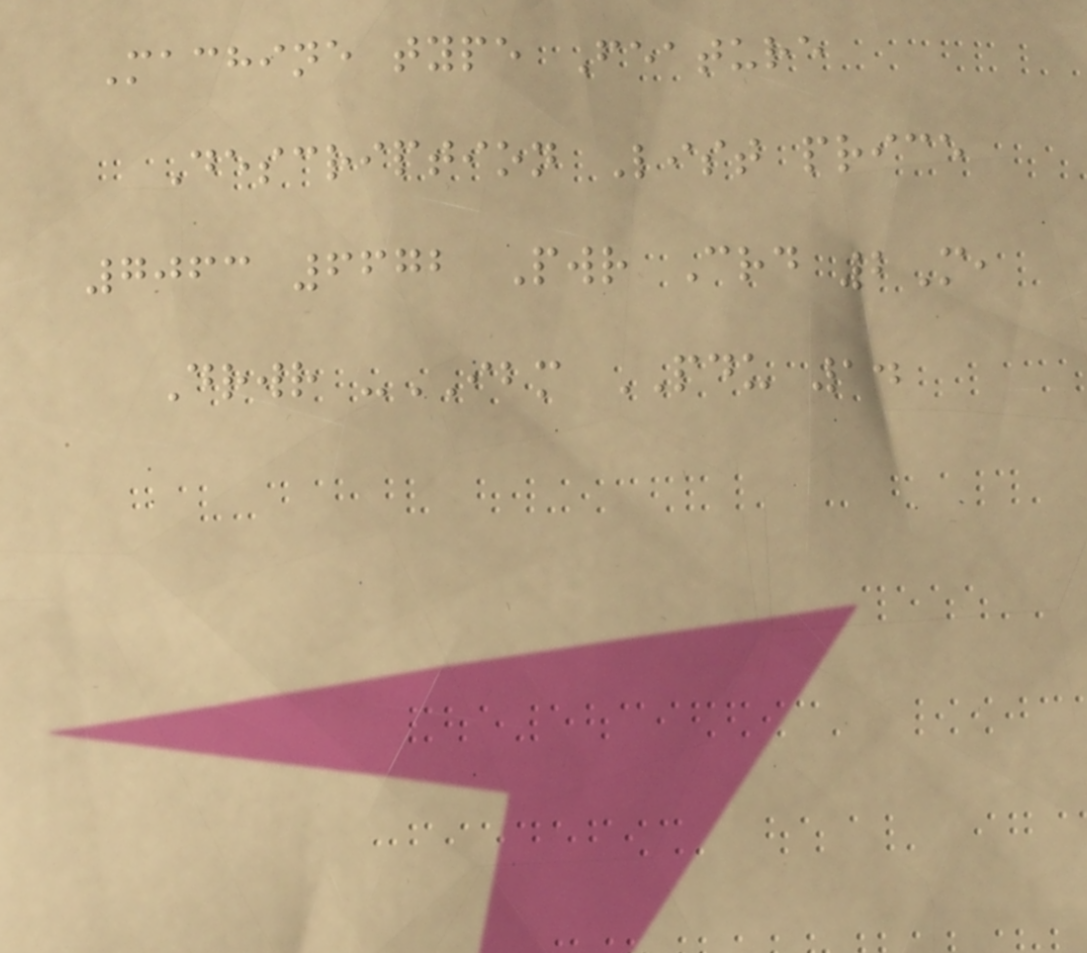Machine type Feature
Description List price
7063 6672 Pwr Crd 2M,
Drwr -IBM PDU 14
